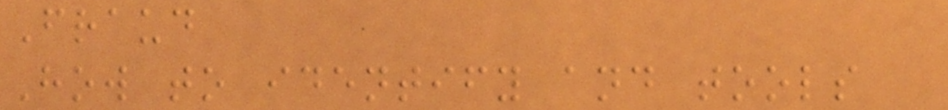Fraud
How to identify and tools
